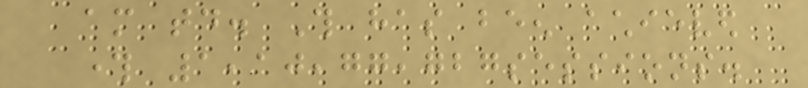am today. This has been achieved
through 1,10,77,727sessions.
